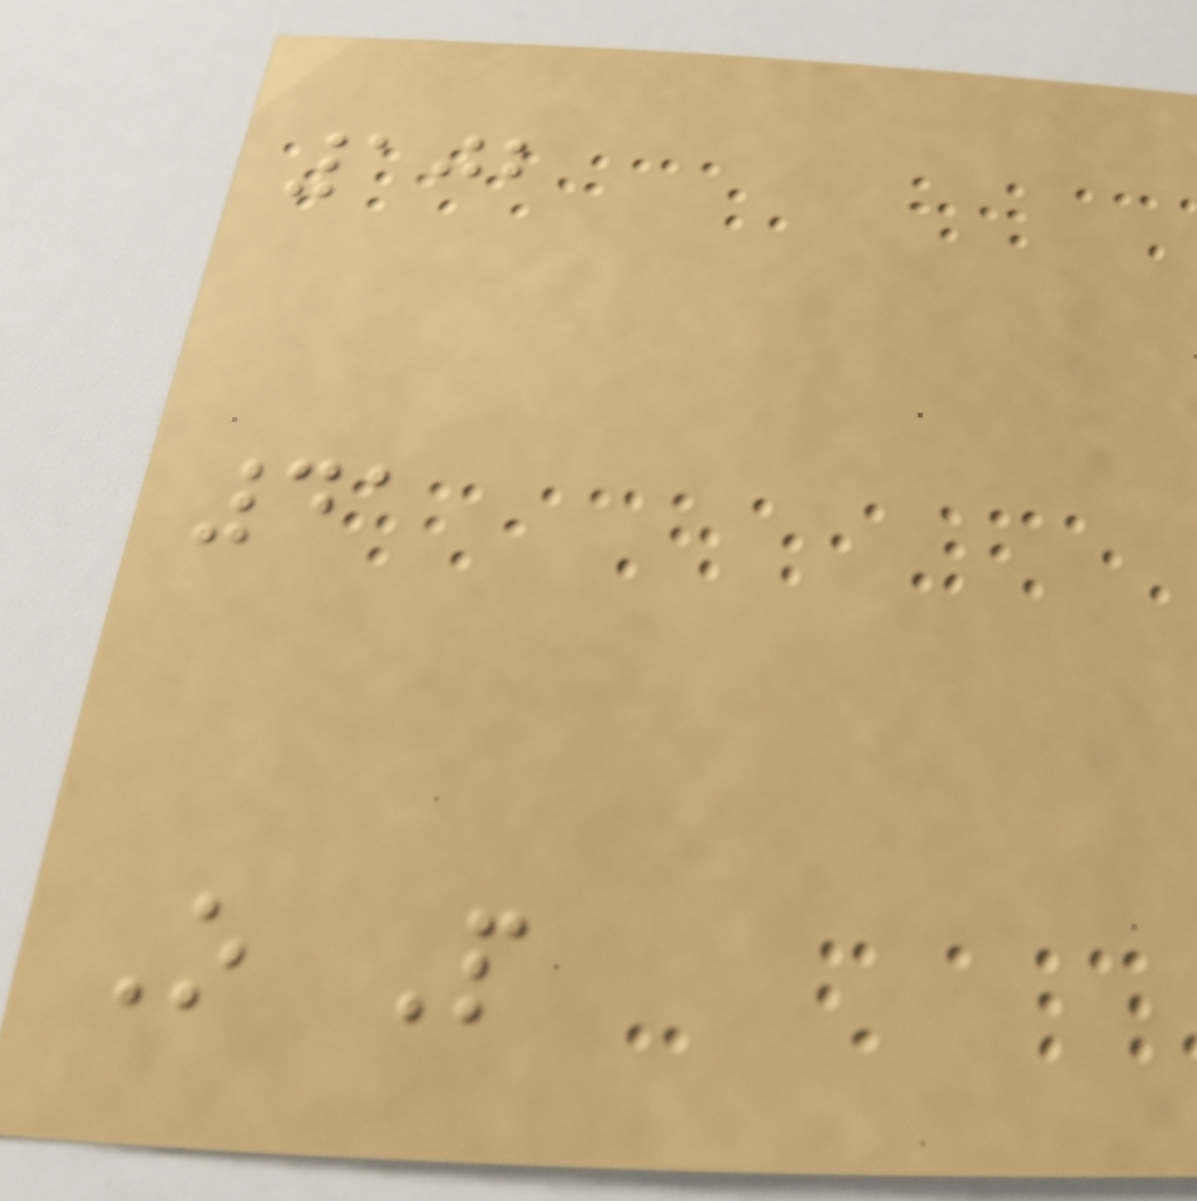102
41
O P
